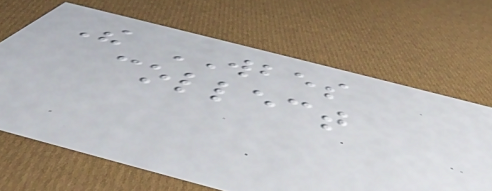The WBES
collect
